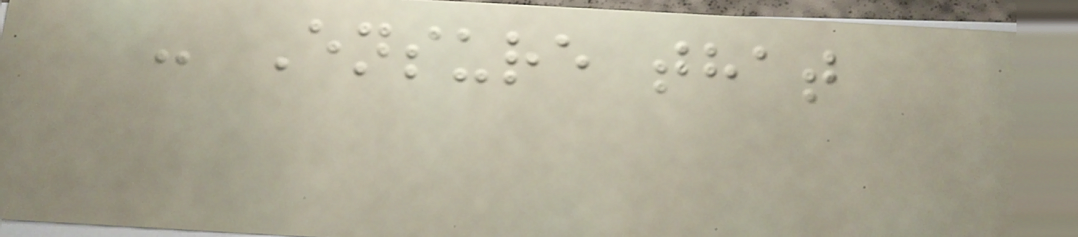- Ensure that
